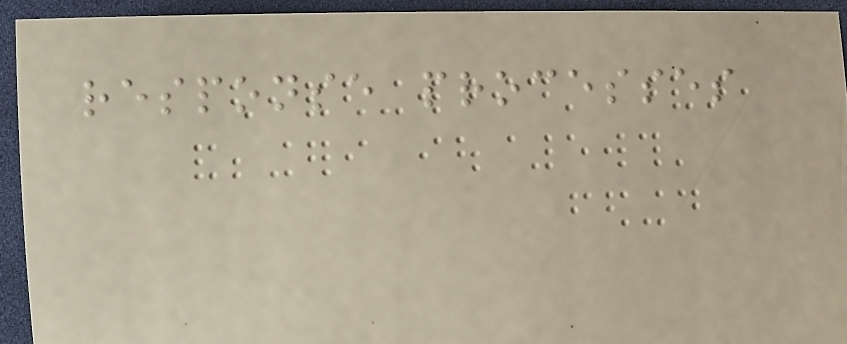response processes
